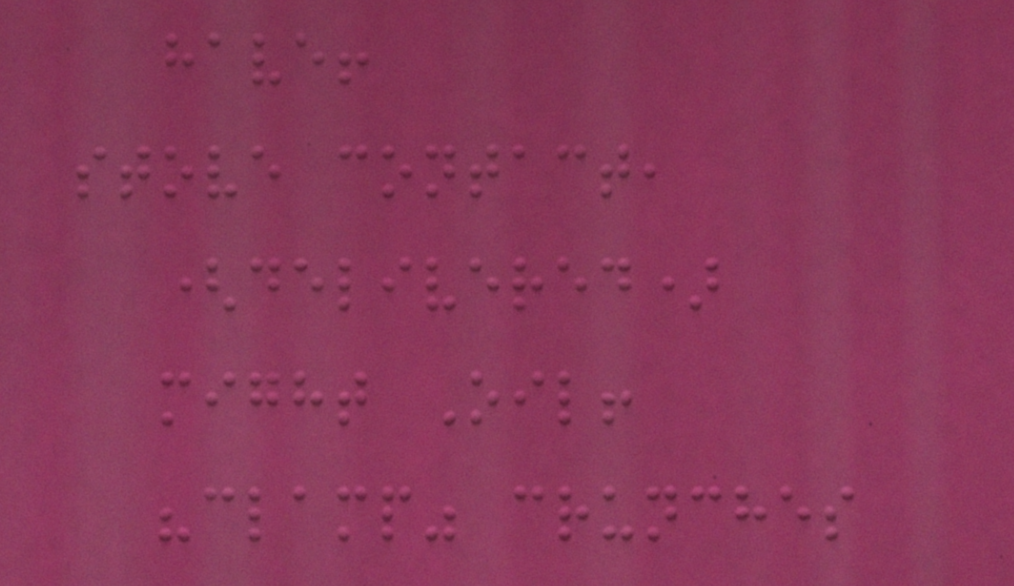have!
stove contact,
(delivered)
might Oil!
"clamp" crunches
